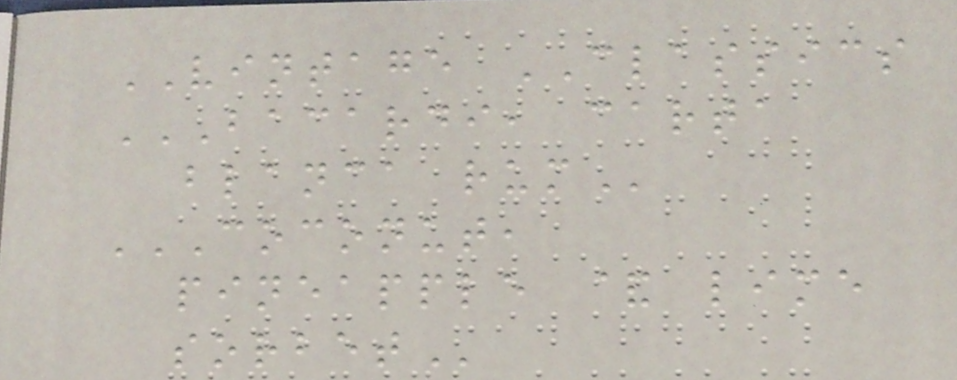VINTAGE CLASSICS
BACARDI, CARTA
BLANCA RUM
COCONUT,
PINEAPPLE & LIME
SORBET
